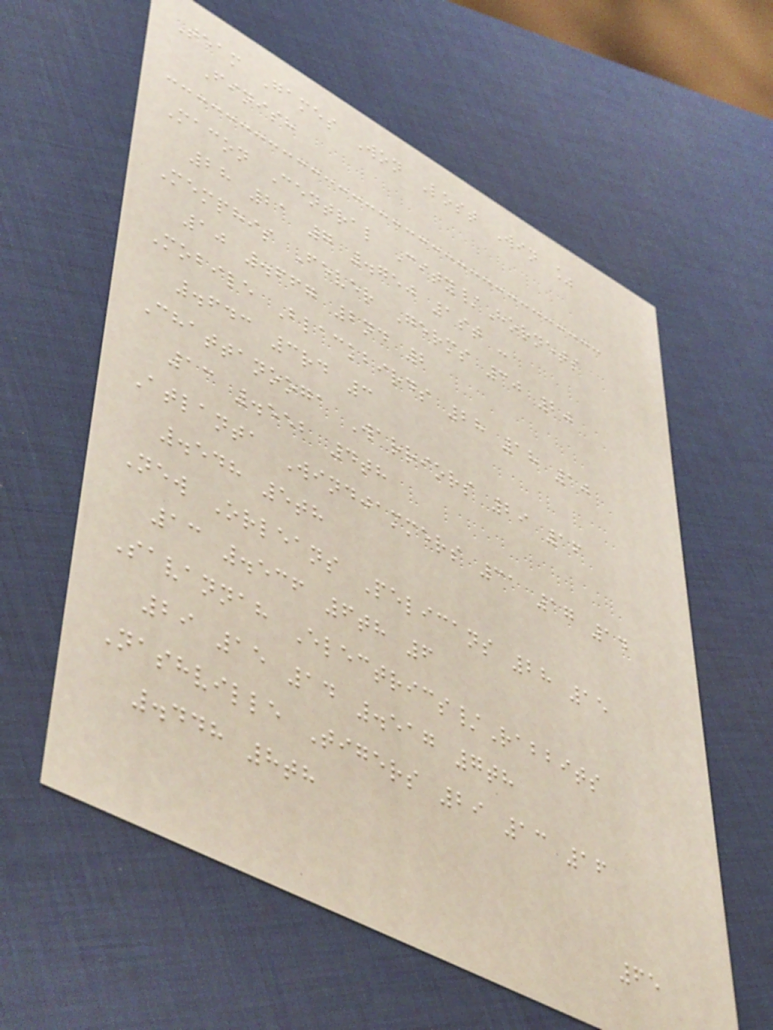Team Games Won Lost Win %
Finish
Macon Central City/Hornets
28 21 7 .750 1st -
Memphis Fever Germs 30 20
10 .667 2nd 2
Mobile Blackbirds 28 18 10
.643 3rd 3
Chattanooga Warriors 29 16
13 .552 4th
Atlanta Windjammers 31 17 14
.548 5th
New Orleans Pelicans 28 15
13 .536 6th 6
Savannah Electrics/Rabbits
29 15 14 .517 7th
Nashville Tigers 29 13 16
.448 8th
65
